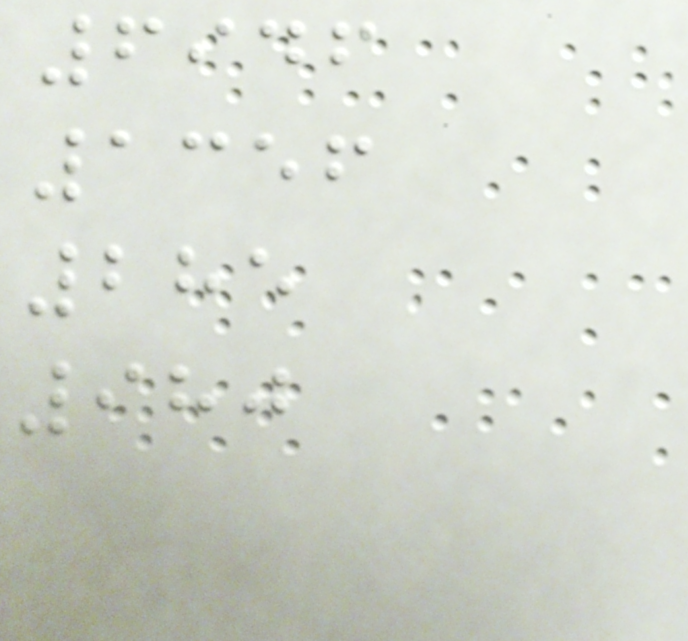6946
1356
285
980
